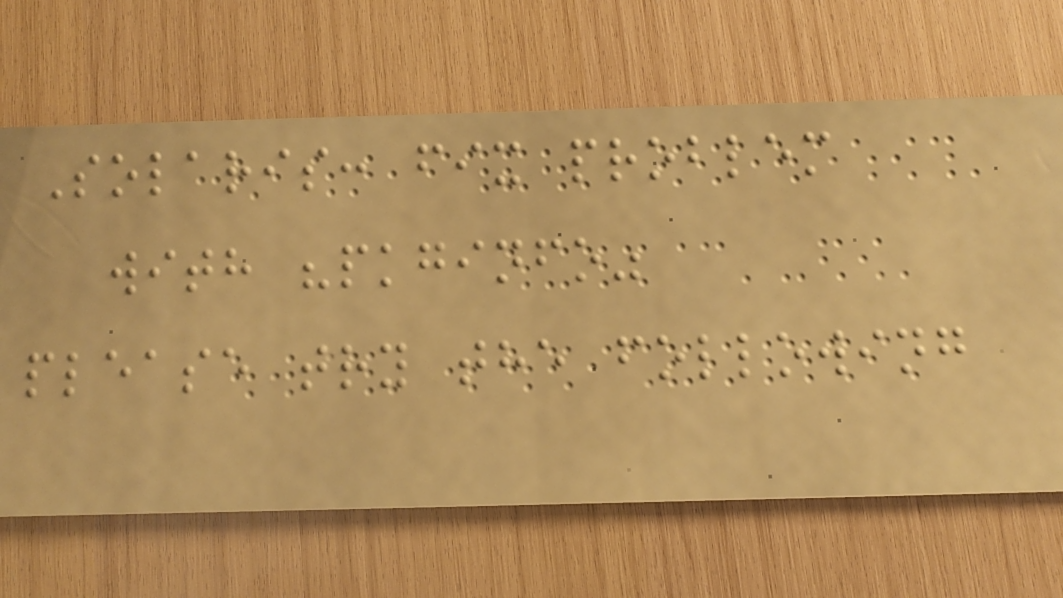Solaris: fix problem
with "pkginfo"
please try the following
